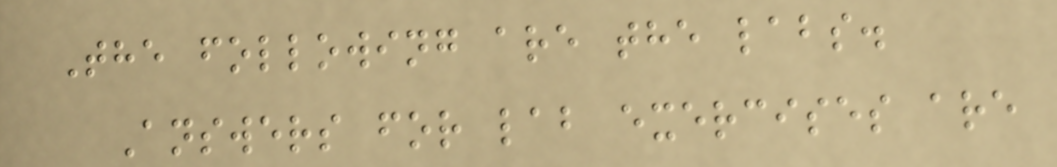The following are the labs.
Answers for lab exercises are
